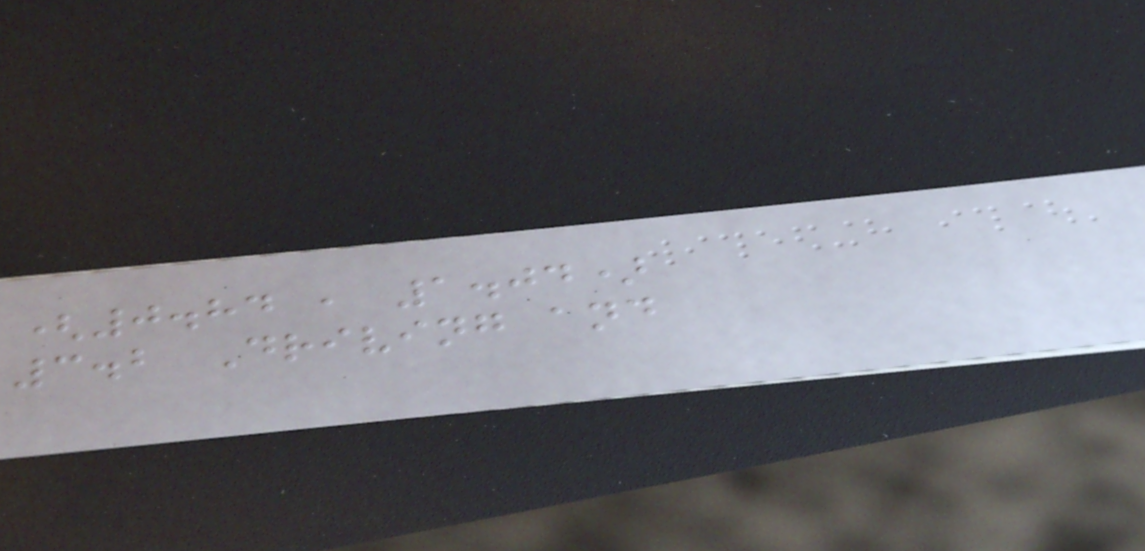(0.84 , 1.04)
3.2 Driving and
